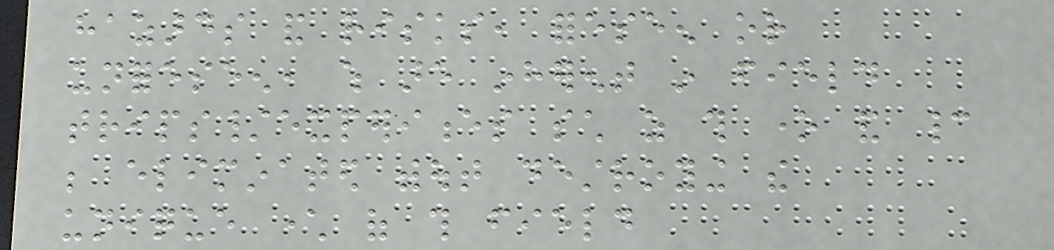hazards and risks, foreseen or
unforeseen, which are inherent in field
trips/experiences such as this one and cannot
be eliminated without destroying the
unique character of this field
